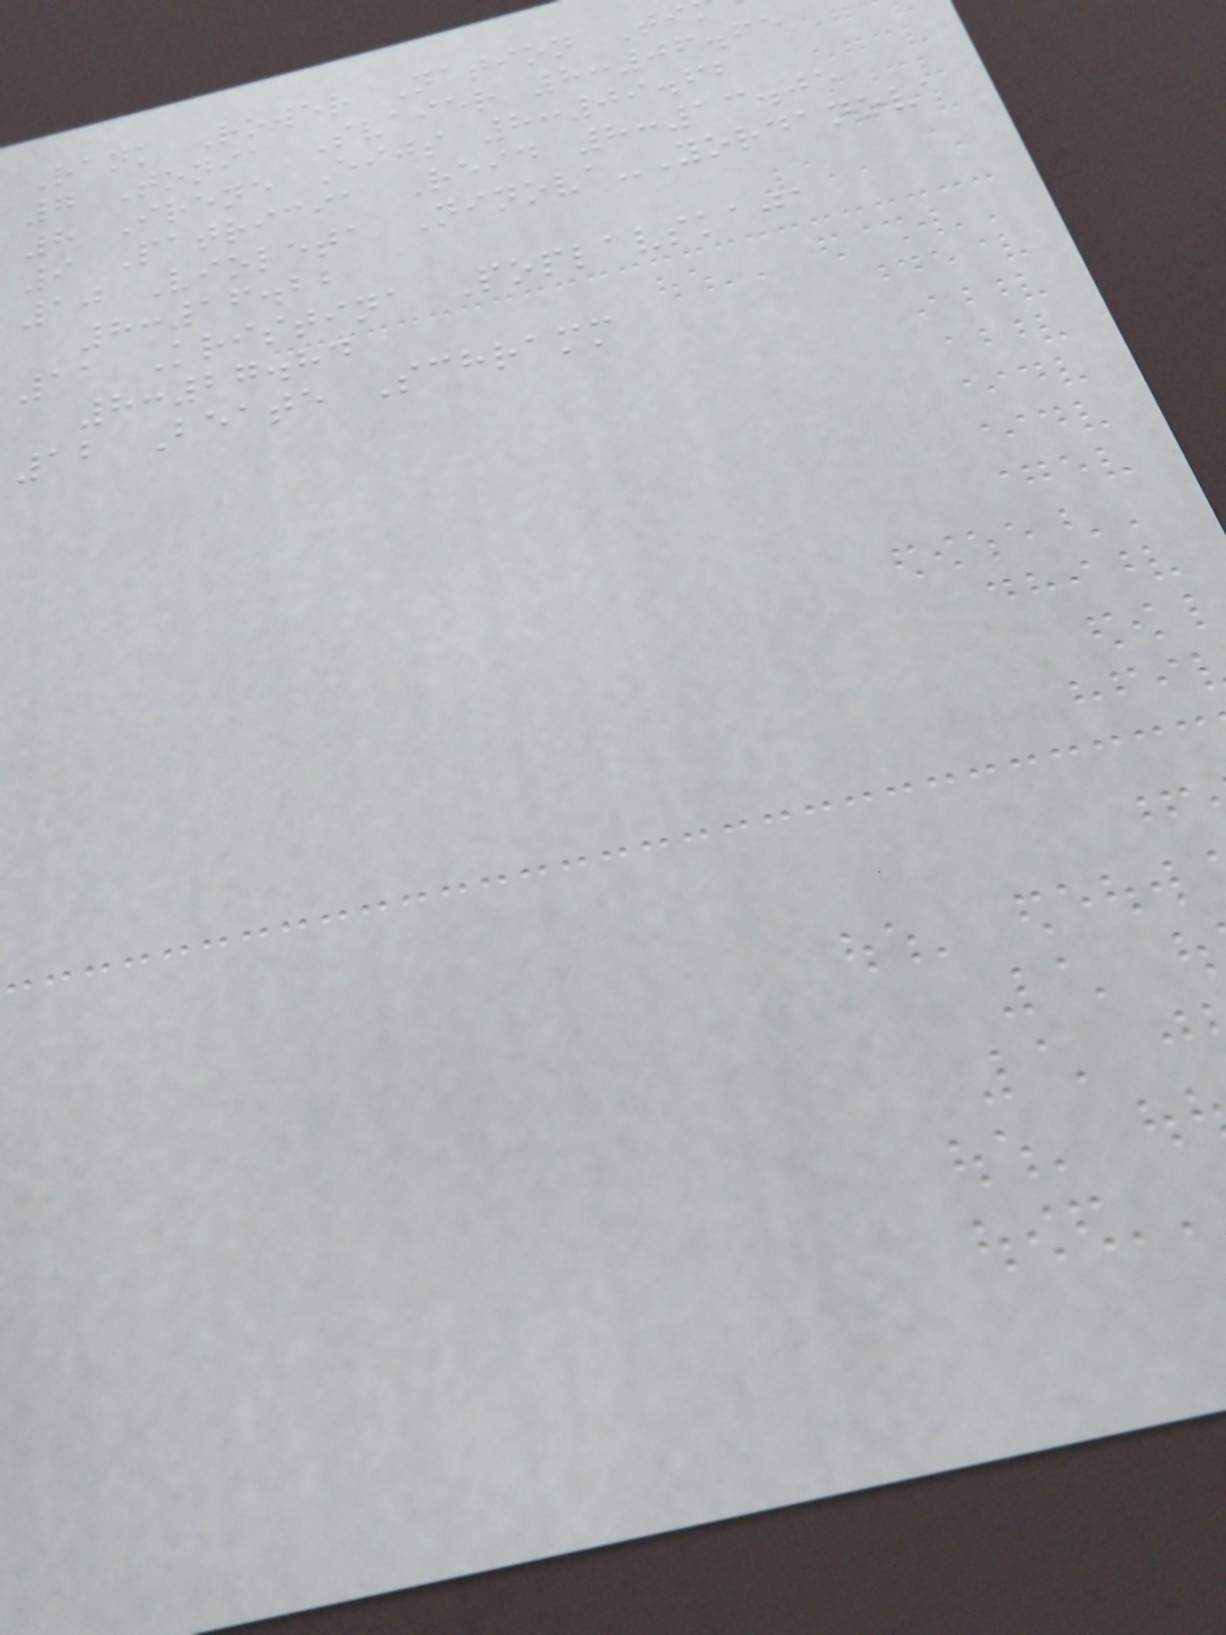Rank Rower Nation Ti
7 Tonia Svaier 8:06.65
8 Irene Eijs 8:09.62
9 Patricia Reid 8:13.05
10 Violeta Ninova-Yordanova
8:16.22
11 Kristina Poplavskaja
8:27.84
12 Beate Schramm
